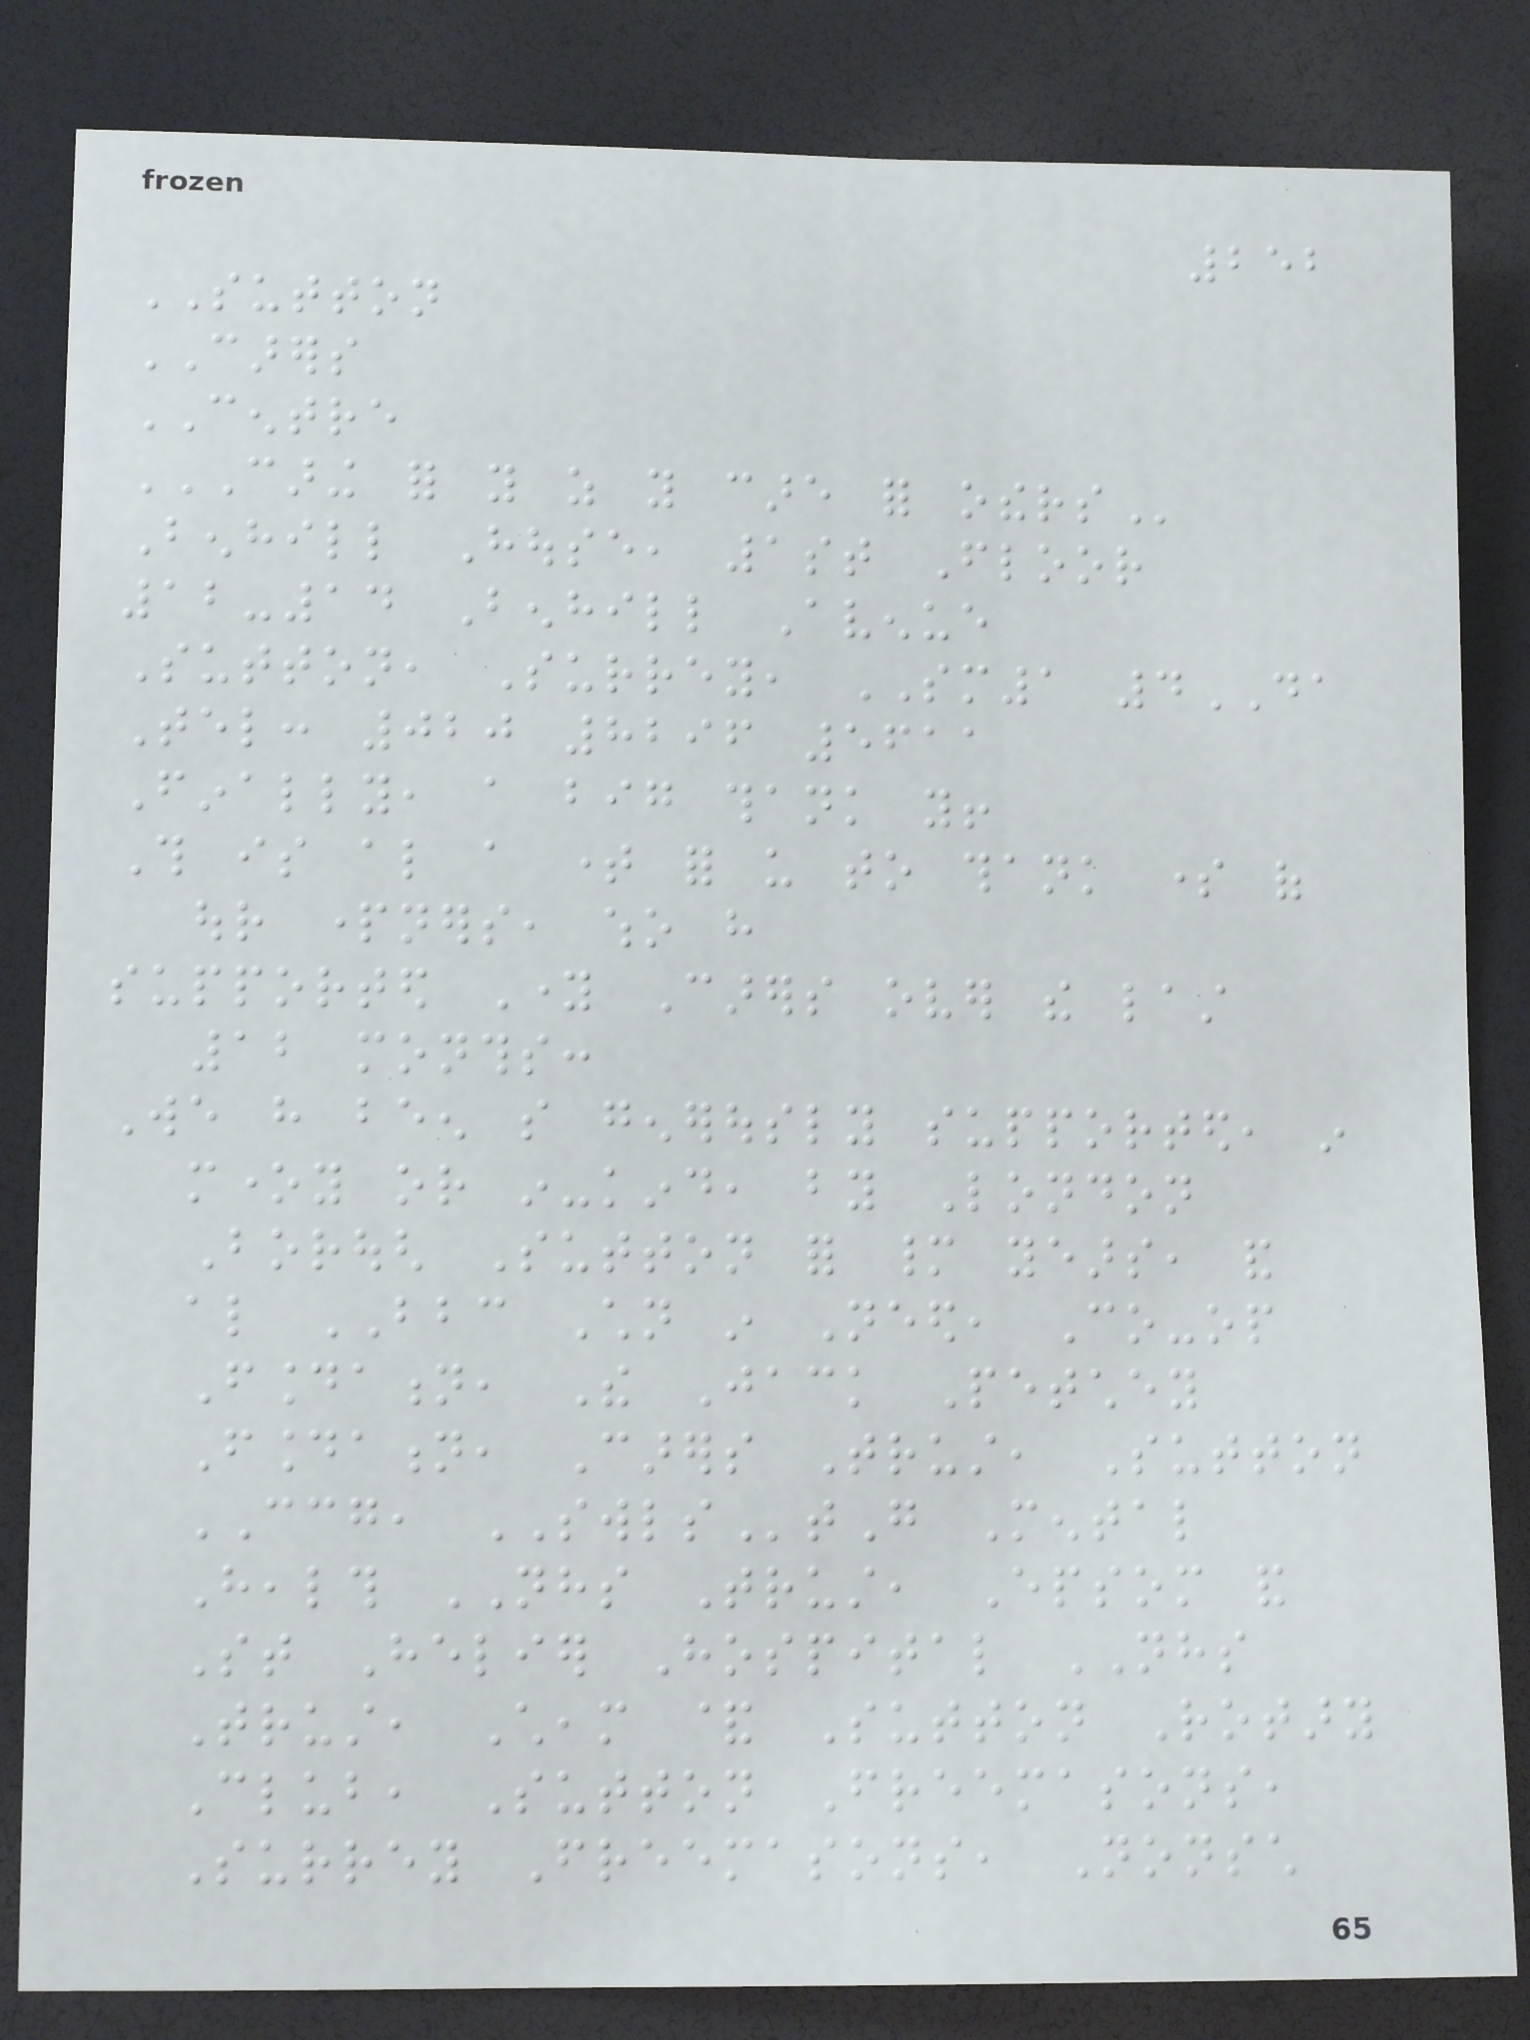252
SUTTON
CARERS
CENTRE
CARING FOR YOU AS YOU CARE FOR OTHERS
Benhill House, 1st Floor
12-14 Benhill Avenue
Sutton, Surrey, SM1 4DA
Tel: 020 8296 5611
Finally, a big thank you!
This is also a time for us to thank some of
our partners, who have
supported Young Carers over the last
12 months:
We have been so generously supported, in
money or in-kind, by London
Borough Sutton for many years, and
also BBC Children in Need, Co-op
Foundation, The Jack Petchey
Foundation, Carers Trust, Sutton
CCG, SWLStG Mental
Health NHS Trust, Epsom and
St Helier Hospital NHS
Trust, Cheam & Sutton Rotary
Club, Sutton Freemasons,
Surrey Freemasons, Nonsuch
